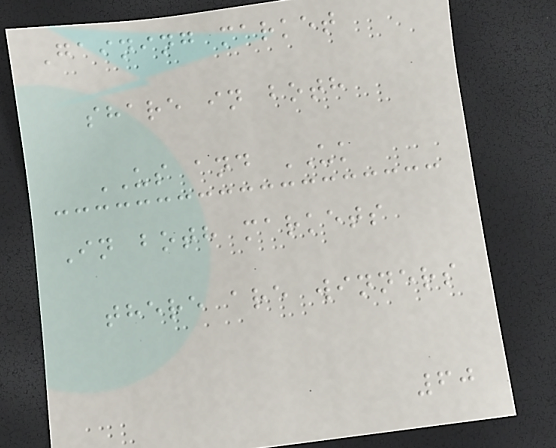Gaining market
share in both
US and UK
In both markets
there are winners
60
